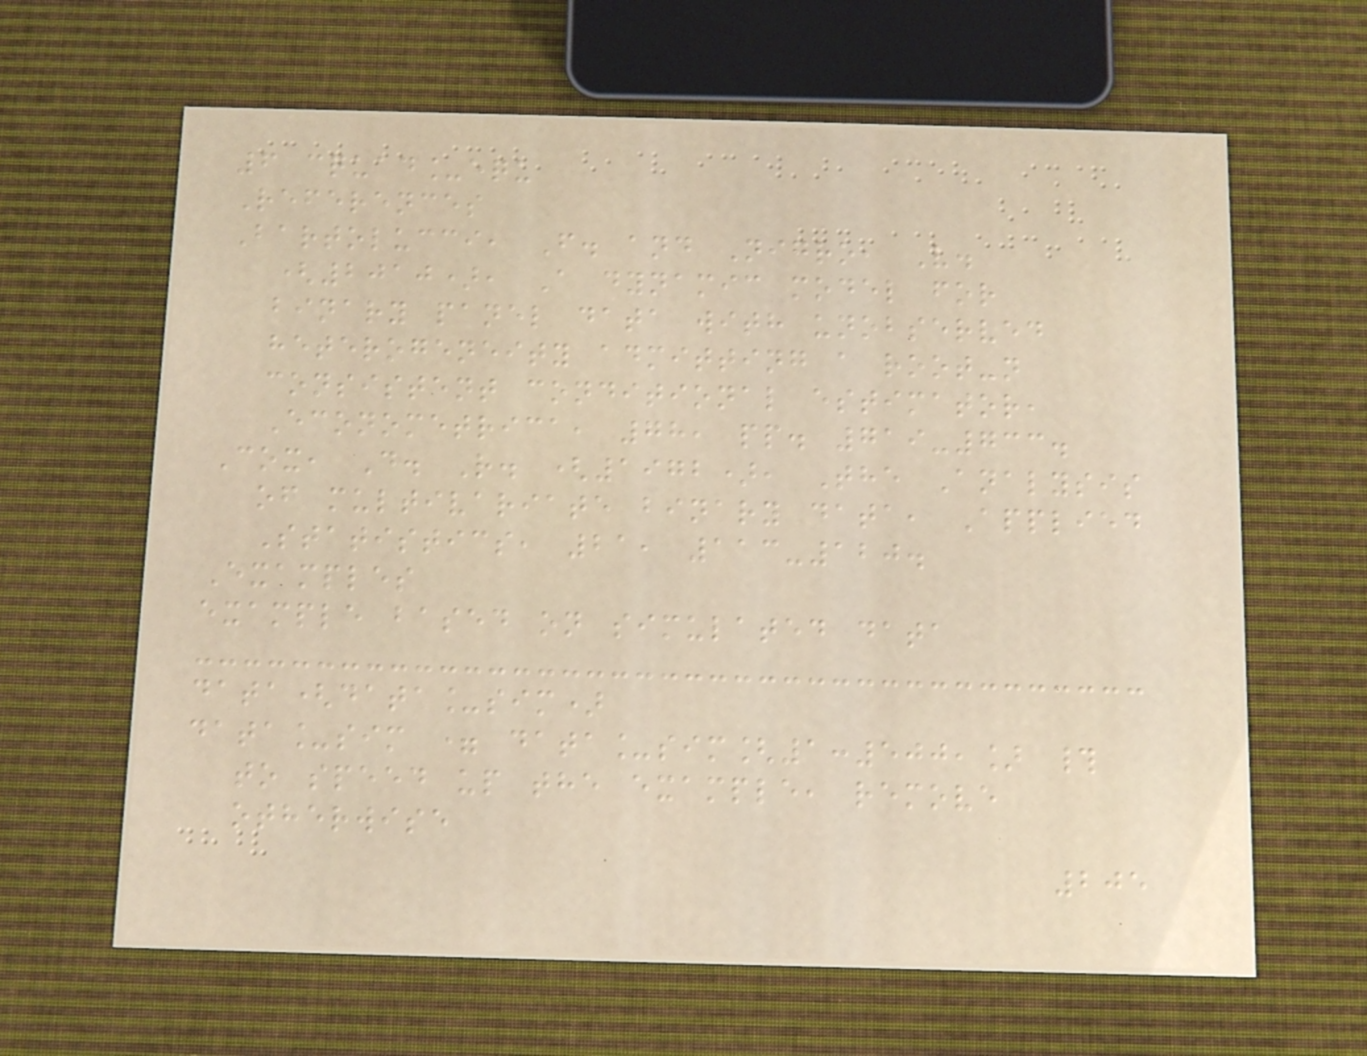6 cquad_equ
References
Bartolucci, F. and Nigro, V.
(2010), A dynamic model for
binary panel data with unobserved
heterogeneity admitting a root-n
consistent conditional estimator,
Econometrica, 78, pp. 719-733.
Cox, D. R. (1972), The Analysis
of multivariate binary data, Applied
Statistics, 21, 113-120.
Examples
example based on simulated data
data(data_sim)
data_sim = data_sim[1:500,] #
to speed up the example, remove
otherwise
205
